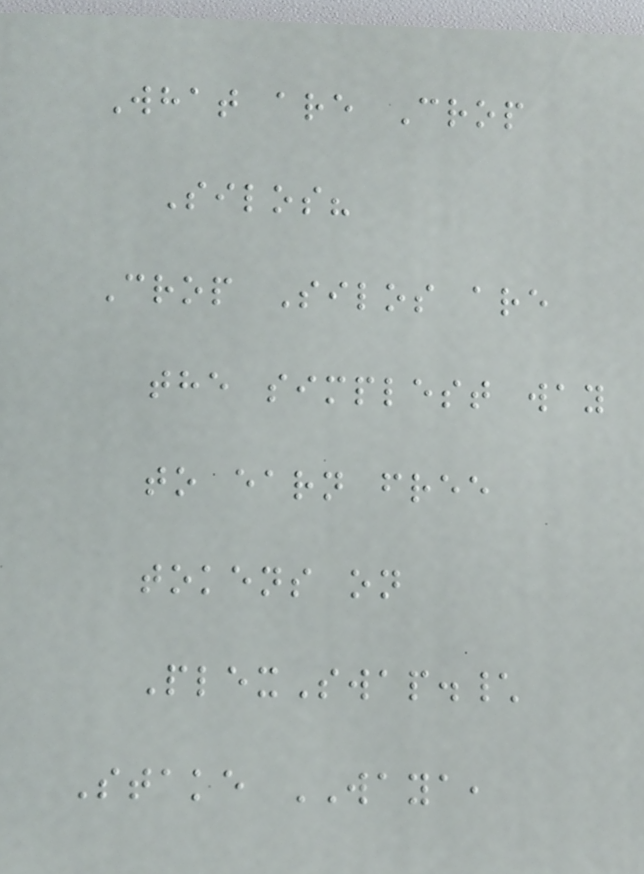What are Crop
Silos?
Crop Silos are
the simplest way
to earn free
tokens on
PlexSwap.\
Stake WAYA,
